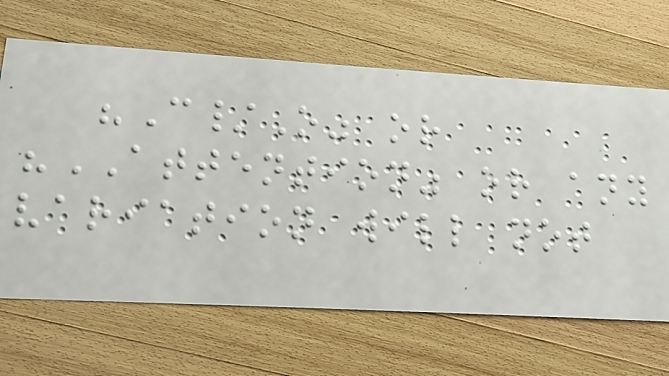"C/O" or
"ATTENTION" or any
variation will not
